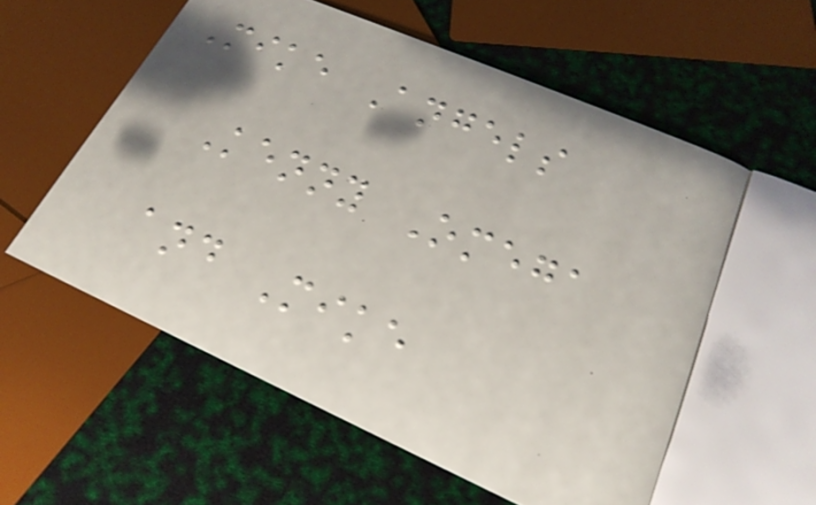Mike Angels
Kenny Omega
and Mike
